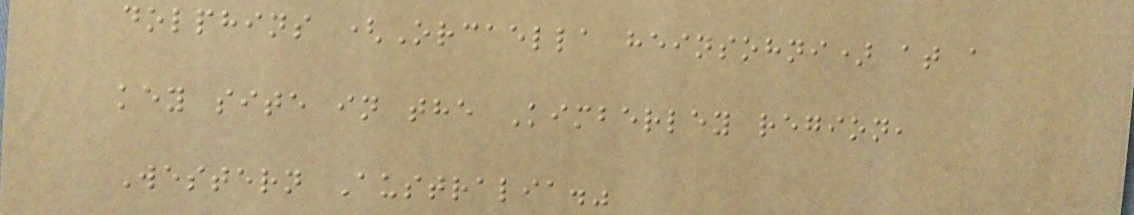dolphins (Orcaella heinsohni) at a
key site in the Kimberley region,
Western Australia."
